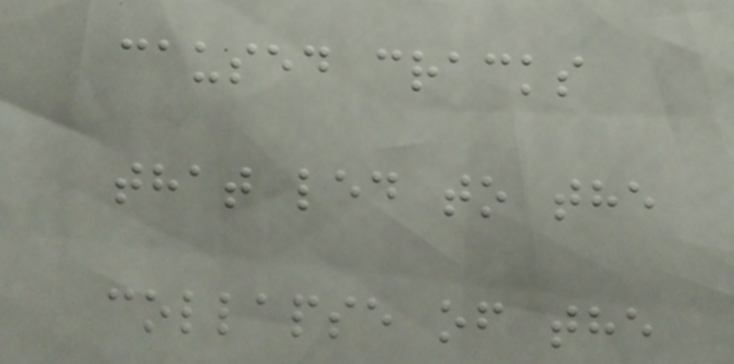caused cracks
that led to the
collapse of the
